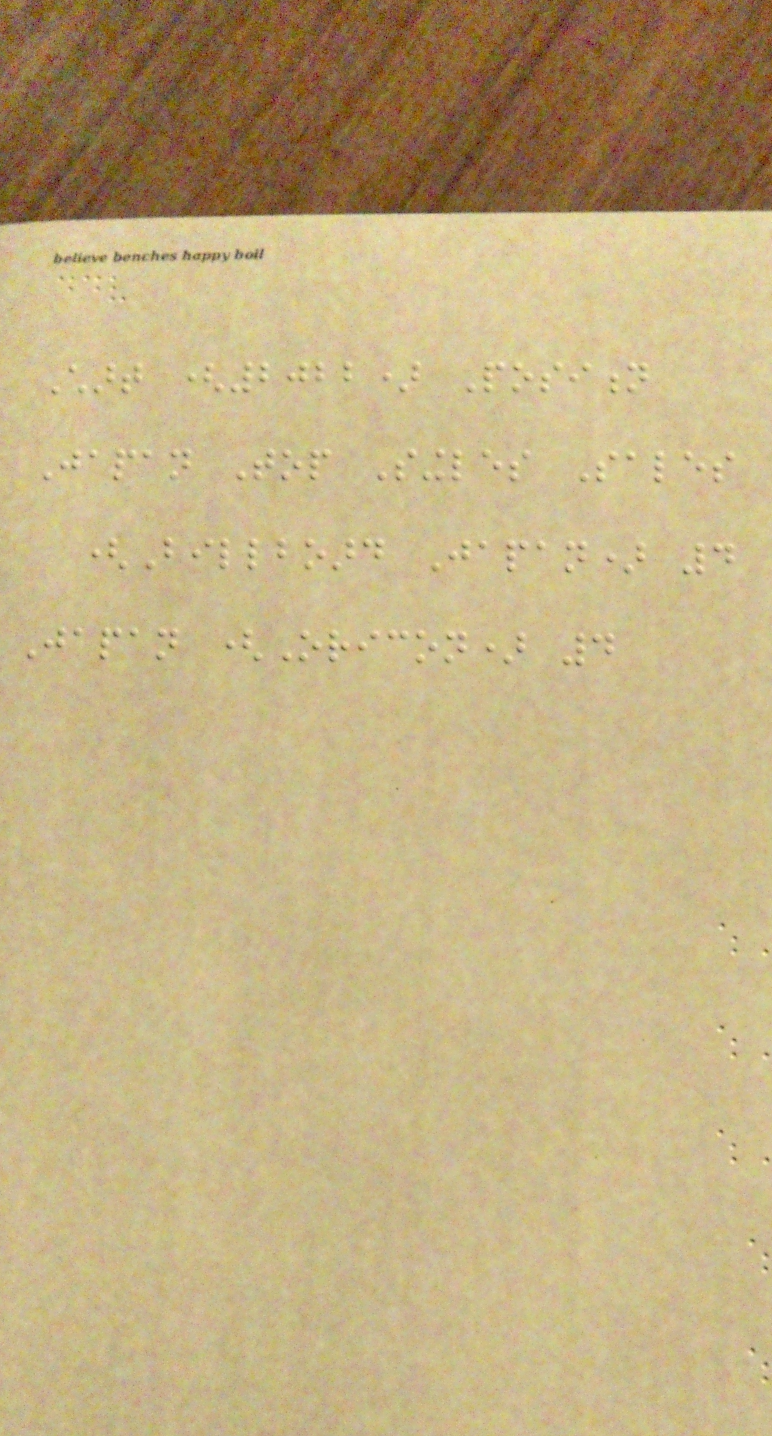Chart (2022) Position
Japan Top Singles Sales
(Billboard Japan) 4
Japan (Oricon) 4
